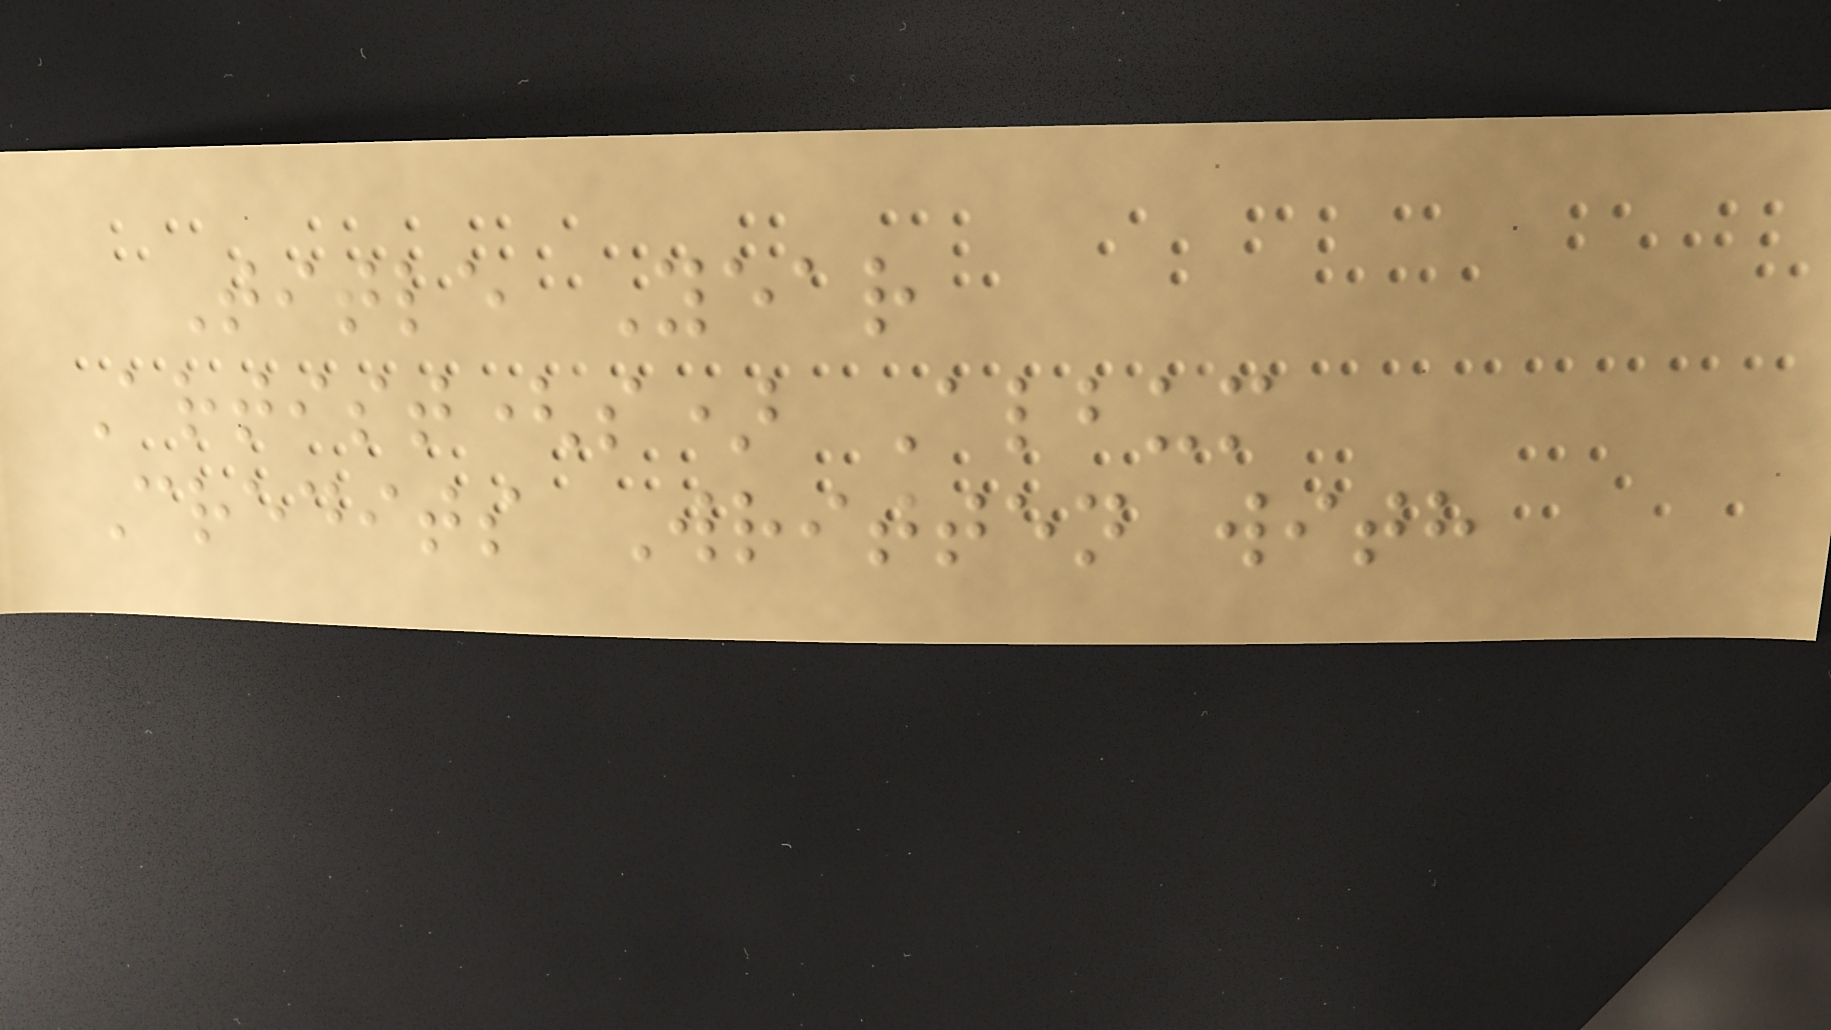Title Year
Artist(s) Album
Credits Written with
